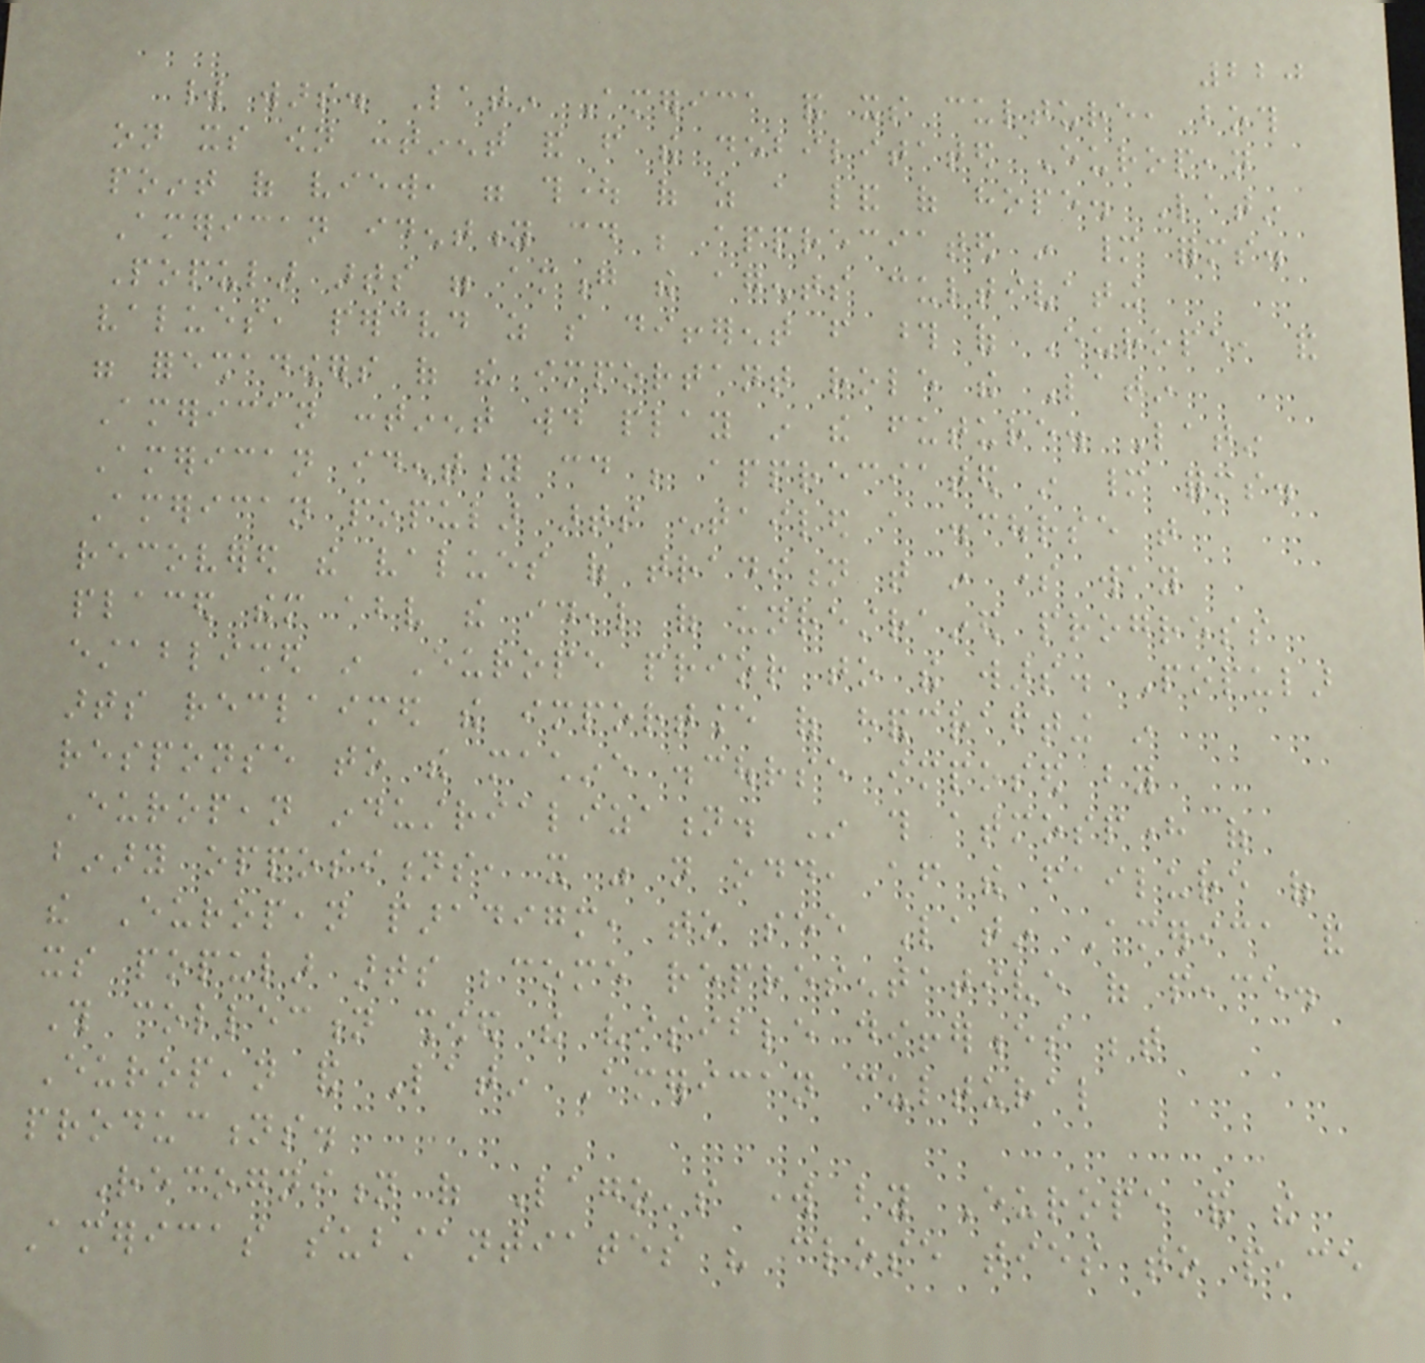220
world wars. Latin America and its culture, both
on its own continent and from the debilitated European
point of view, were thought of as a land of hope. Latin
American identity could be appreciated in many forms.
Popular arts were among the agents cultivating
values, perceived as so different from those of Europe, and
were foreshadowers of the important role the Latin
American continent would play in the future. Latin
American identity could be appreciated in many forms.
American popular arts entailed a discourse that
recovered the values of tradition that in some way
placed them above the ideal of unrestrained progress
established in Europe prior to the wars. Popular
arts reclaimed the importance of handcrafting in
response to the machine discourse imposed by
European industrialization. In this atmosphere of
binary oppositions, it was not odd, after the failure of
the European paradigm, to see Latin America and
its popular arts become representative of peace.
This collection showed the visible differences between
European and Latin American cultural
productions.
Recognition of Lago's work by Europe and the
Americas substantiates his close ties to peace
